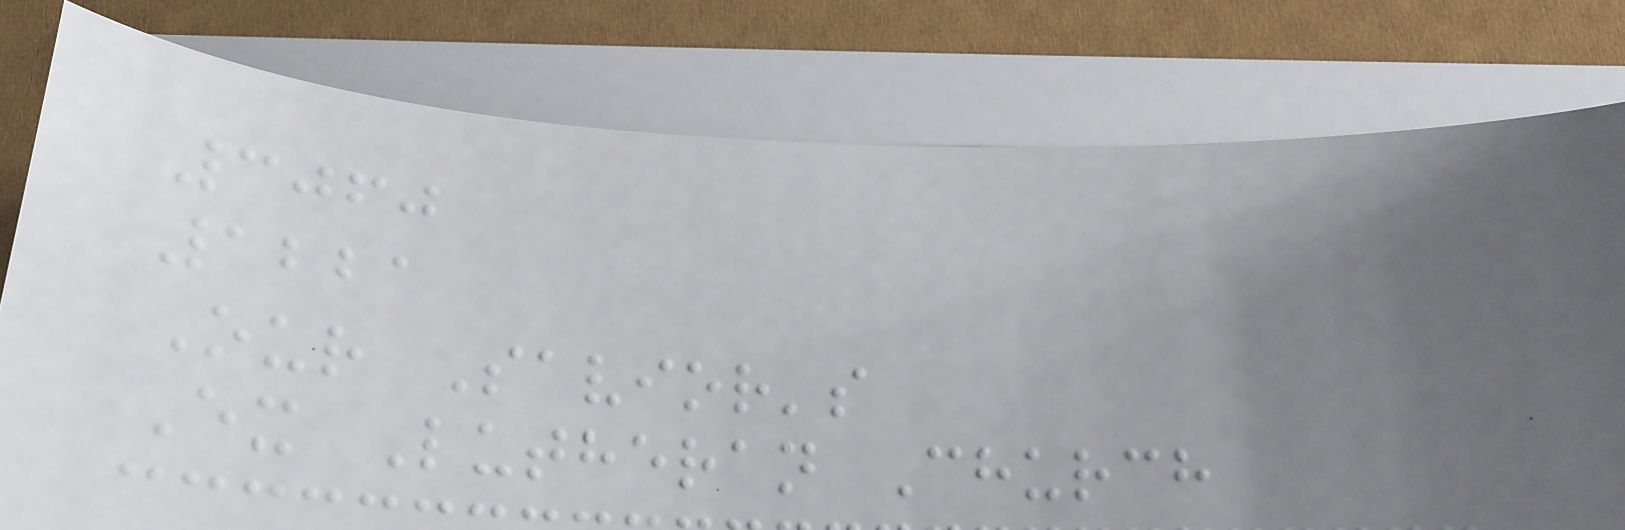3060
1221
Our Savior's
Ex Lutheran Church
